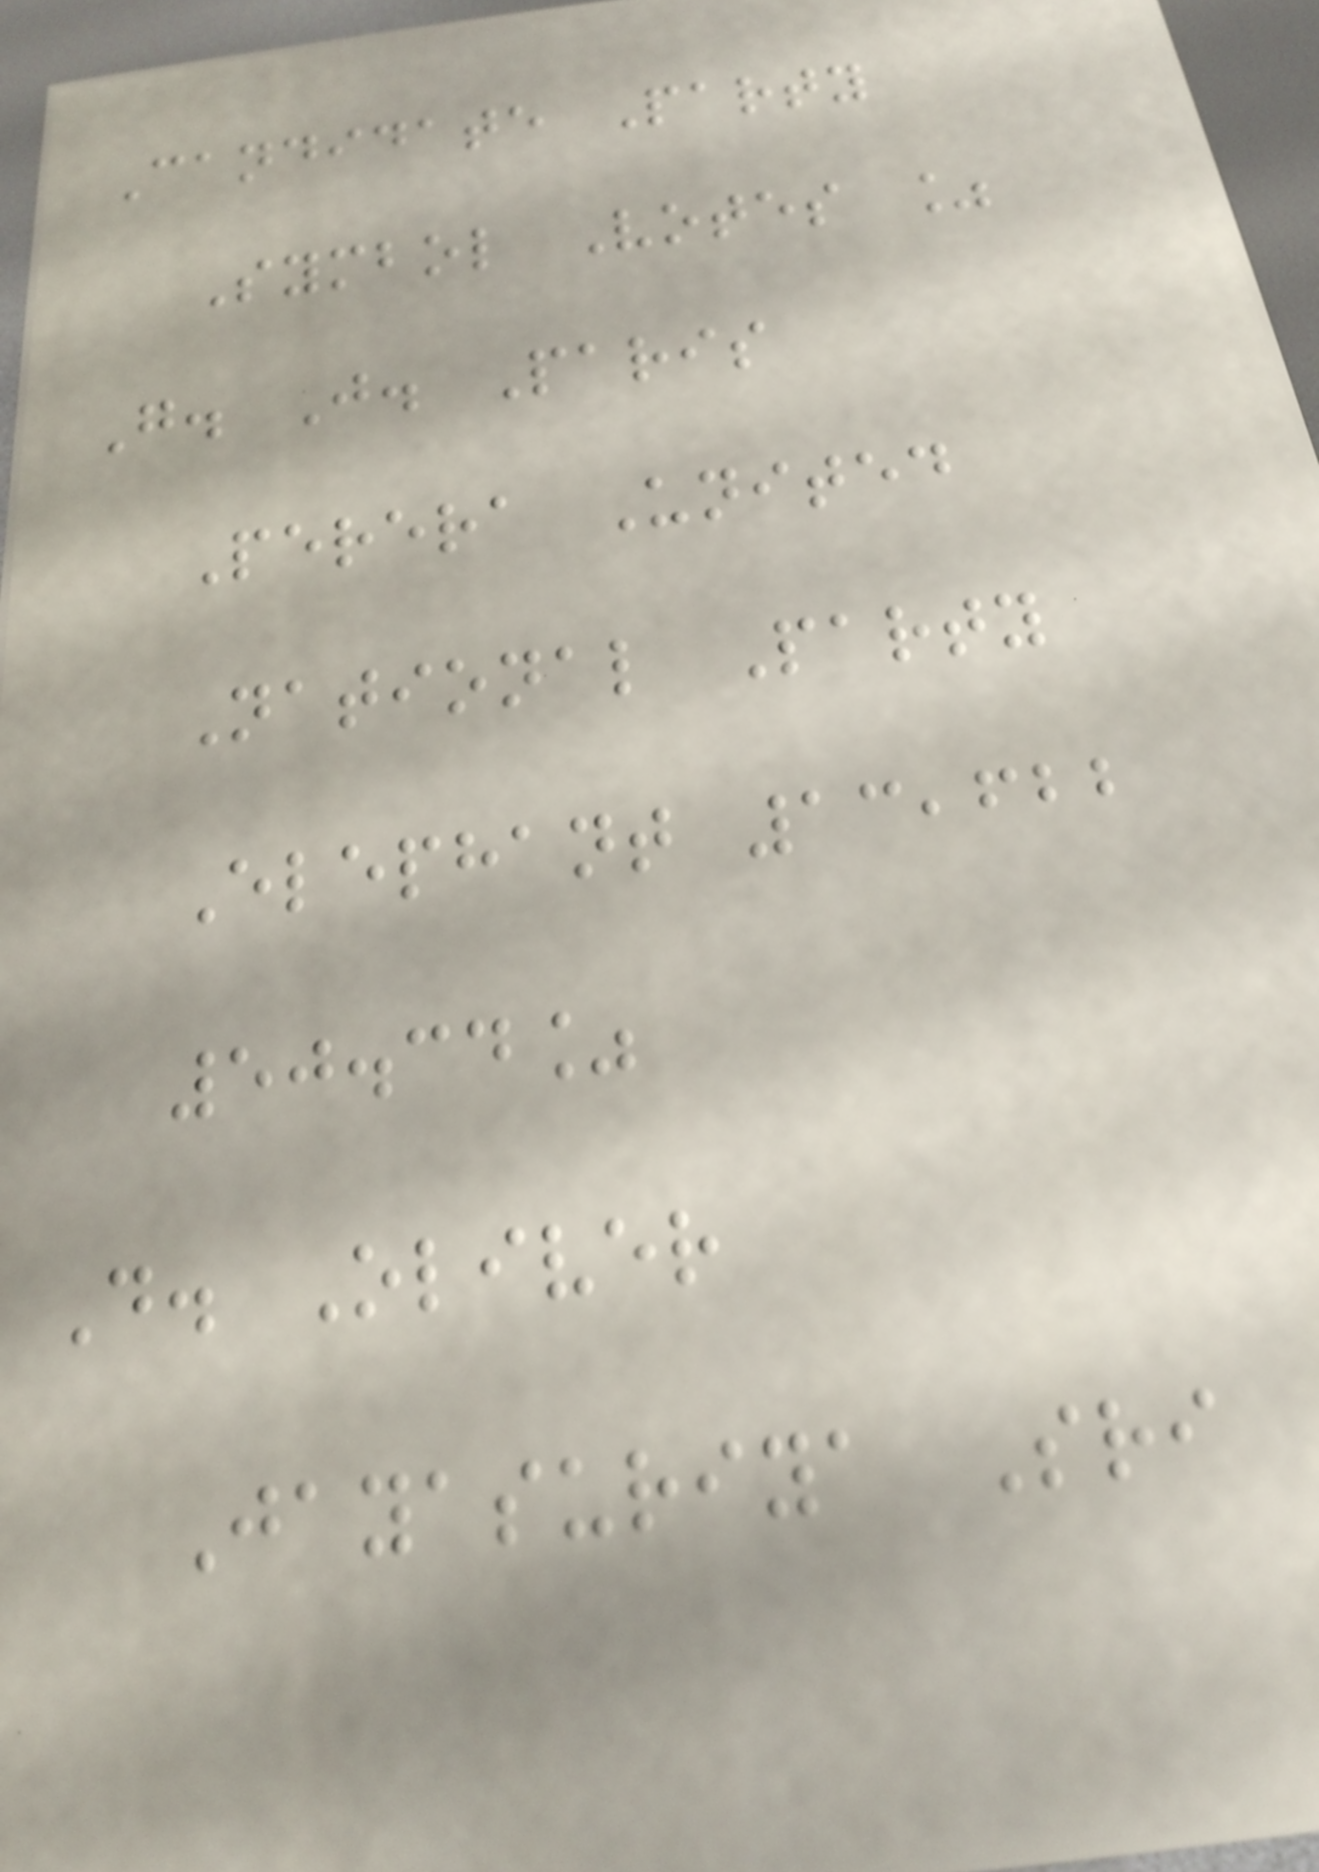Candidate Party
Symbol Votes %
G. J. Paris
Perera United
National Party
Elephant 13,622
50.34%
D. Oliver
Jayasuriya Sri
